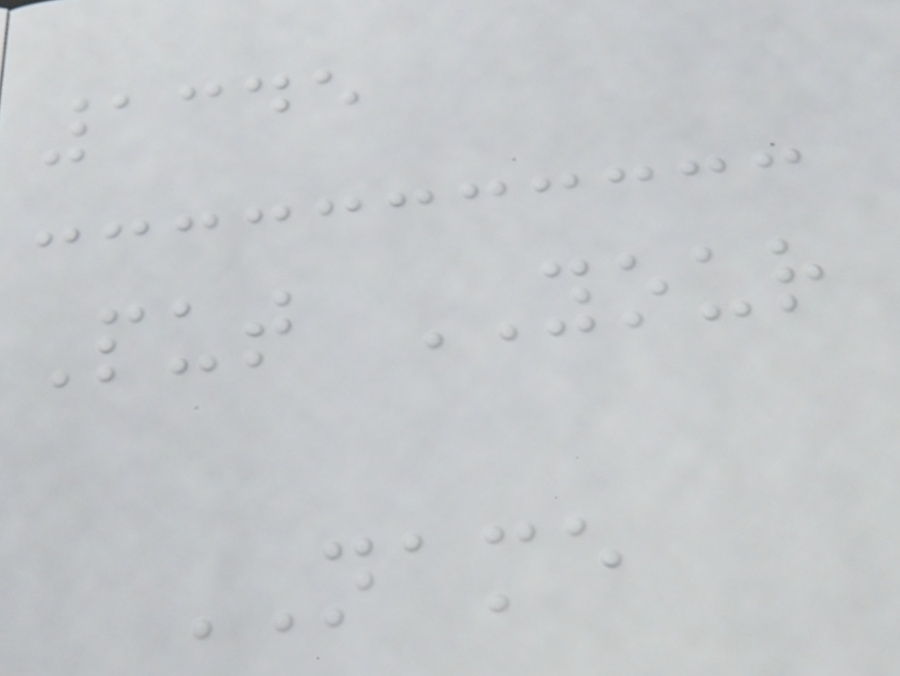1345
Put YOUR
NAME
